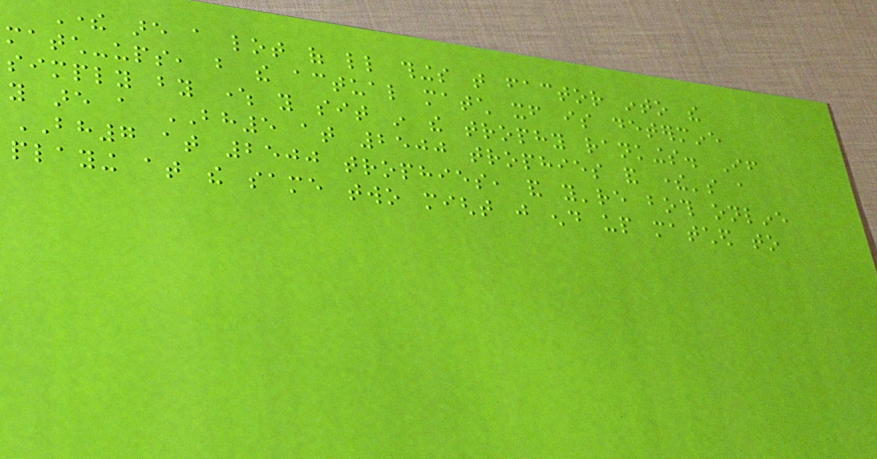There are a lot of little things that factor into the
match-ups, but the actual match itself is determine
simply by where you sit in the trophy rankings. If
you are a BH5 at 2500 trophies and there's a
BH7 at 2500 trophies, and you're both online
playing at the same two might just end up matched to
